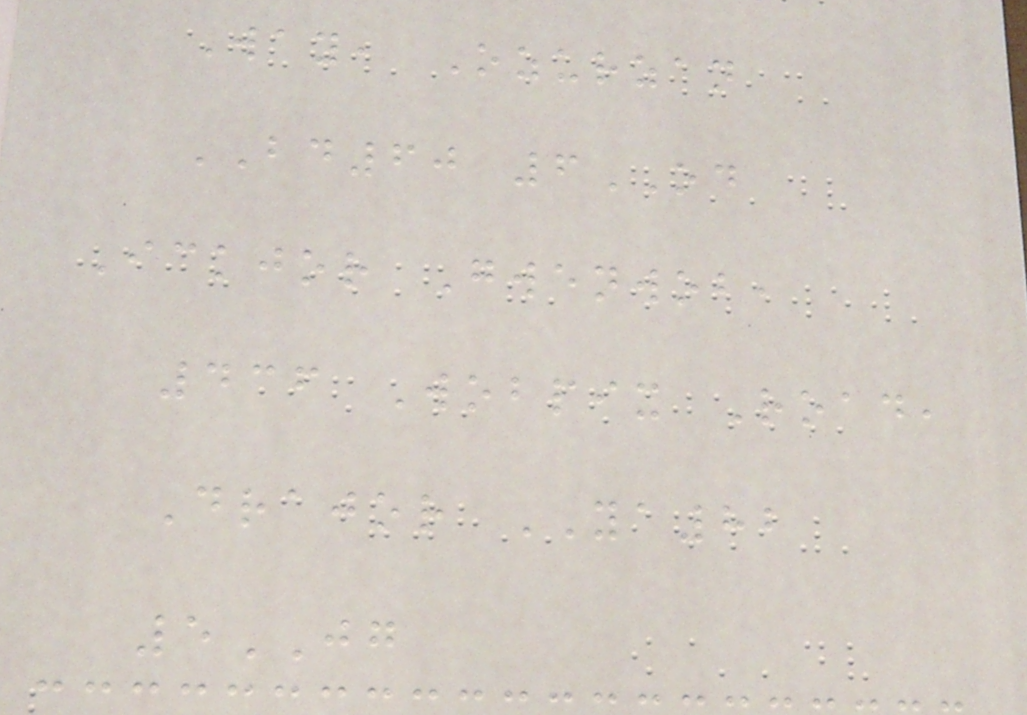Way, Ozurzan
BD60 6OD
Ickjor Gwenwob,
436 Wobpix Road,
Drajor YA82
5JG
